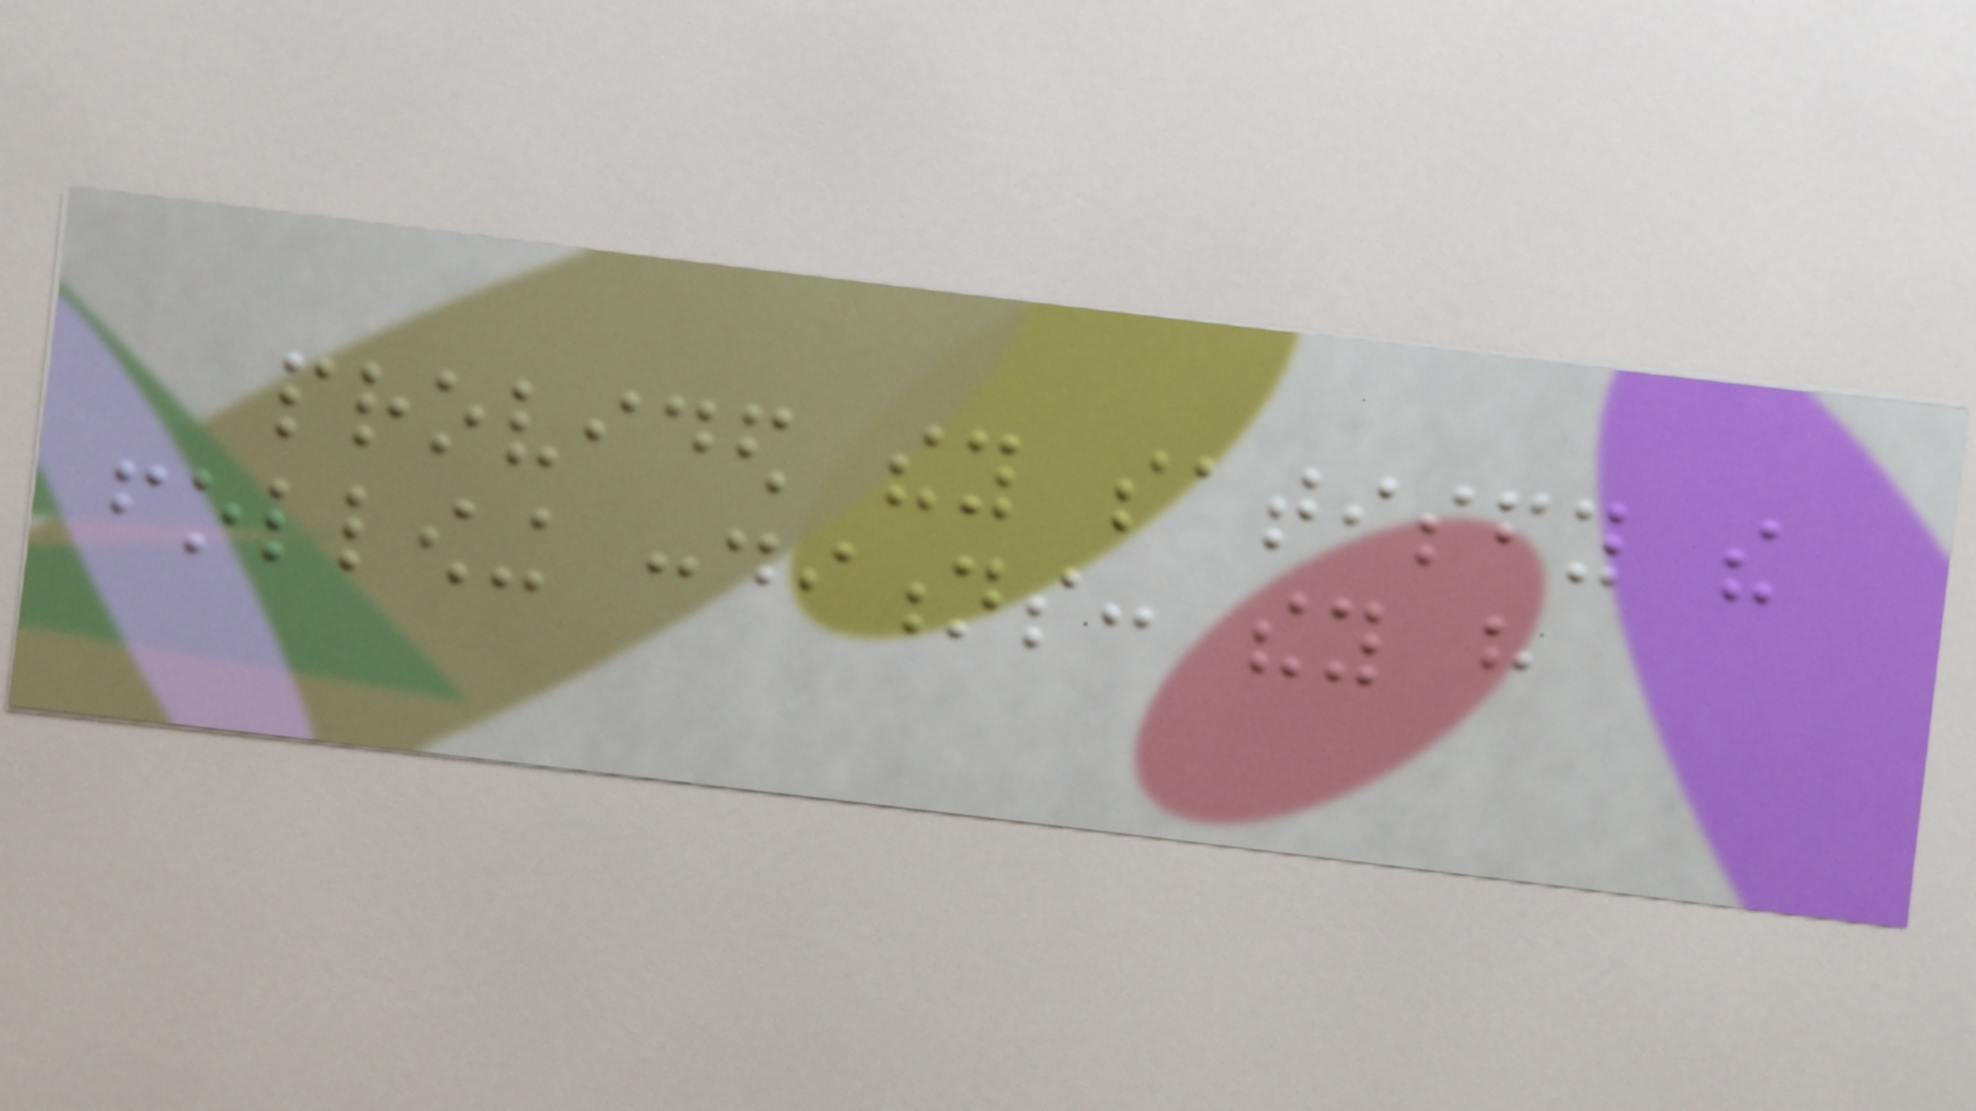provided they satisfy the
following conditions: they have
